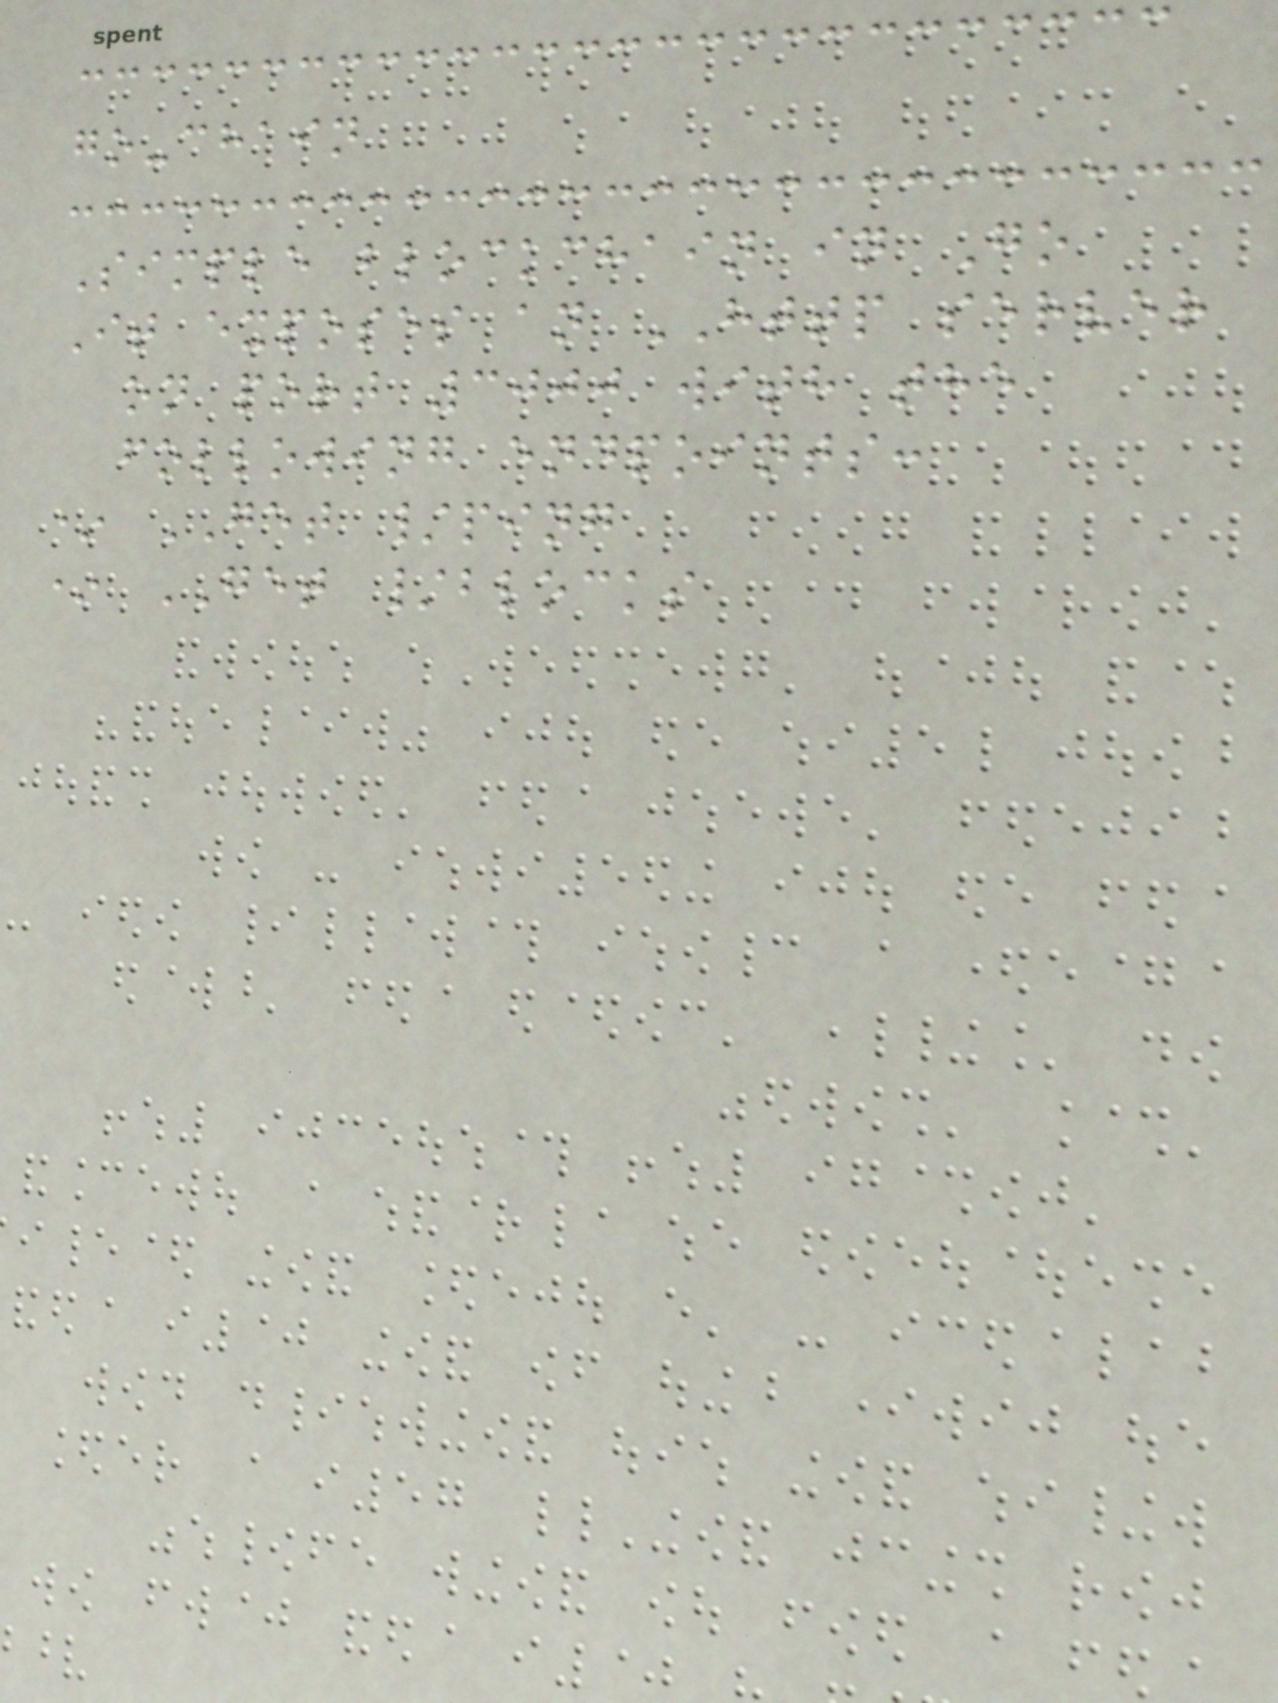go-chain
Simple blockchain in Go
It exposes an HTTP server
on port 3000 with the
following endpoints:
* GET /ping
* GET /blocks
